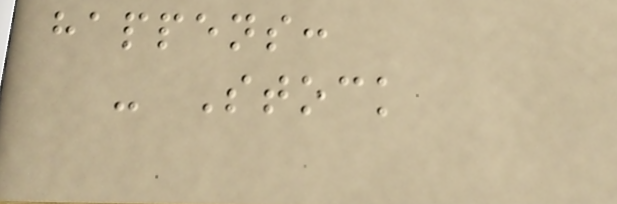happens:
- Stock
